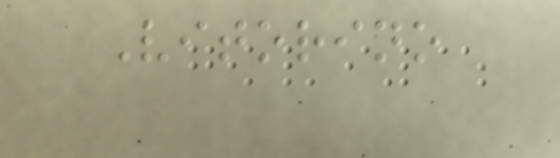Vitorino
